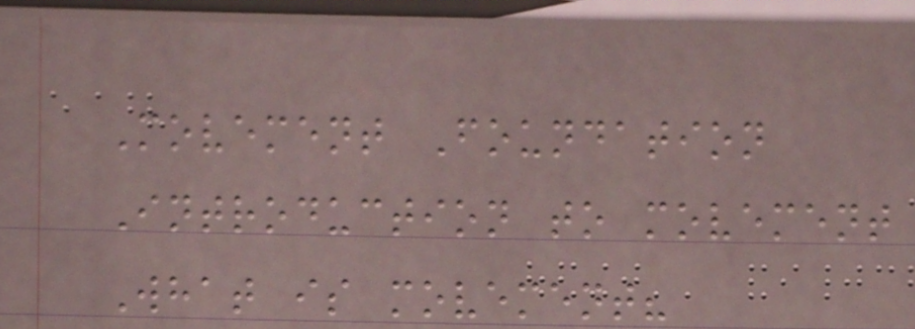Movement Foundation
Introduction to movement
What is movement?
